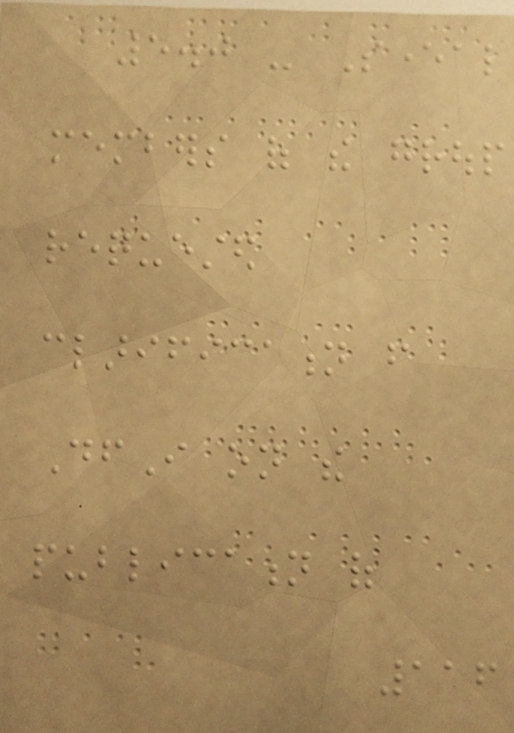5.0 - Several
members of the group
requested
clarification from
DfI on the
publication of
116
